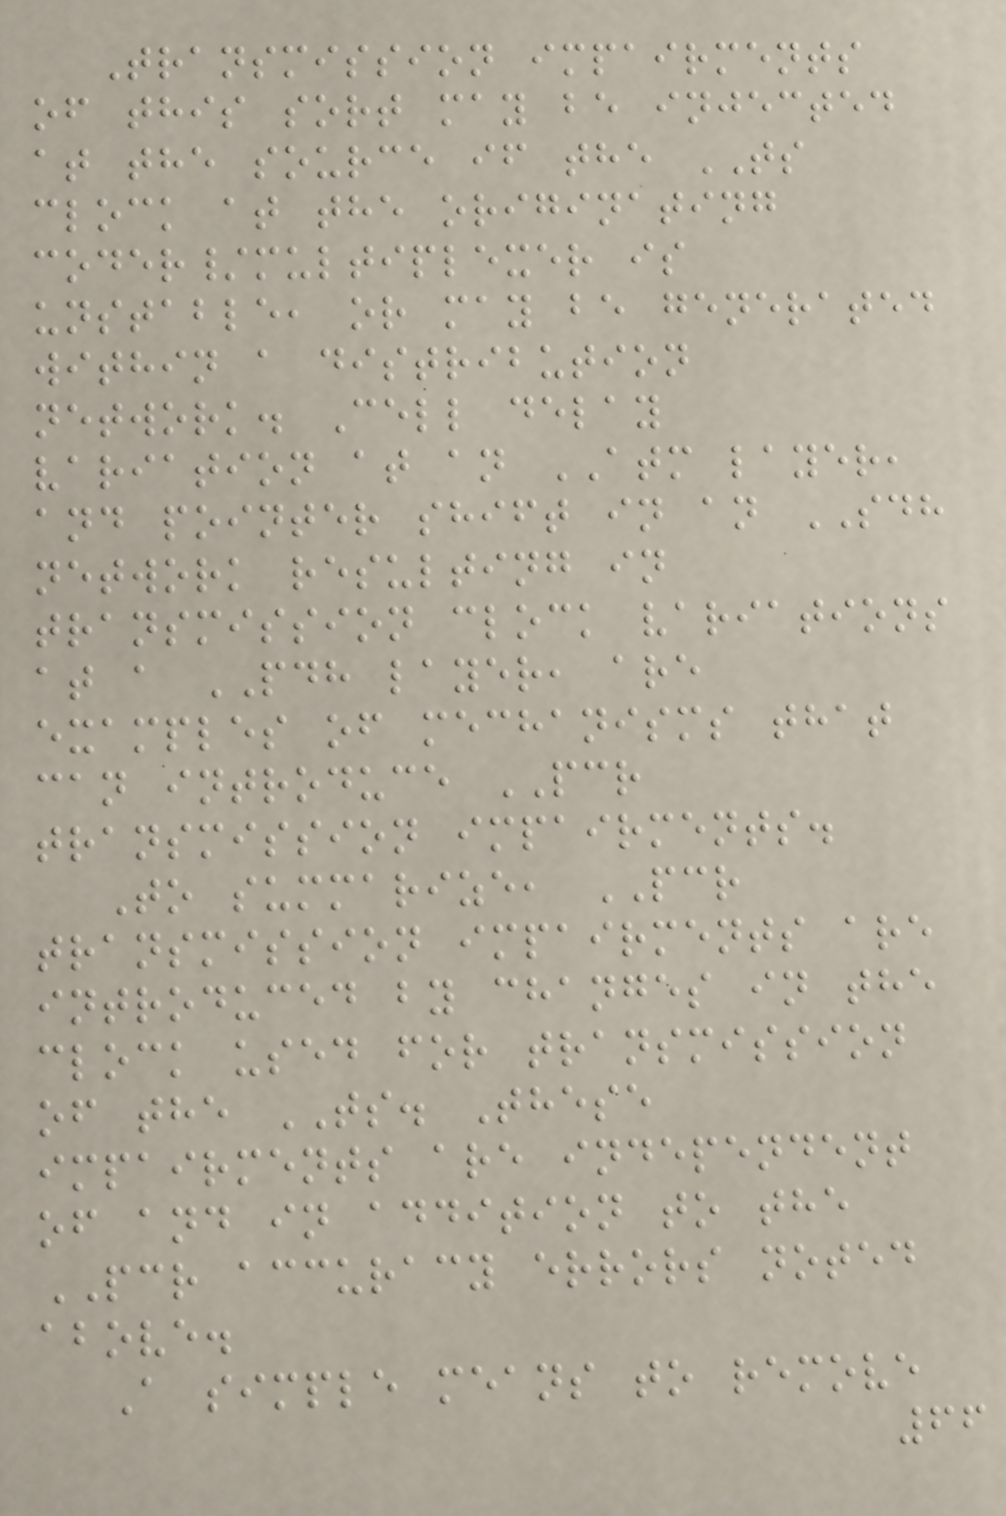Transmission impairments
of this sort may be injected
at the source if the TS
clock at the originating
coder/multiplexer is
unstable, or may be generated
within a distribution
network. Cell delay
variation at an ATM layer,
and pointer shift in an SDH
network resulting in
transmission clock variations
at a PDH layer, are
examples of mechanisms that
can introduce PCR
transmission impairments.
To summarize, PCR
transmission impairments are
introduced by changes in the
clock used for transmission
of the TS. These
impairments are independent
of and in addition to the
PCR accuracy errors noted
above.
A simple means to remove
66
